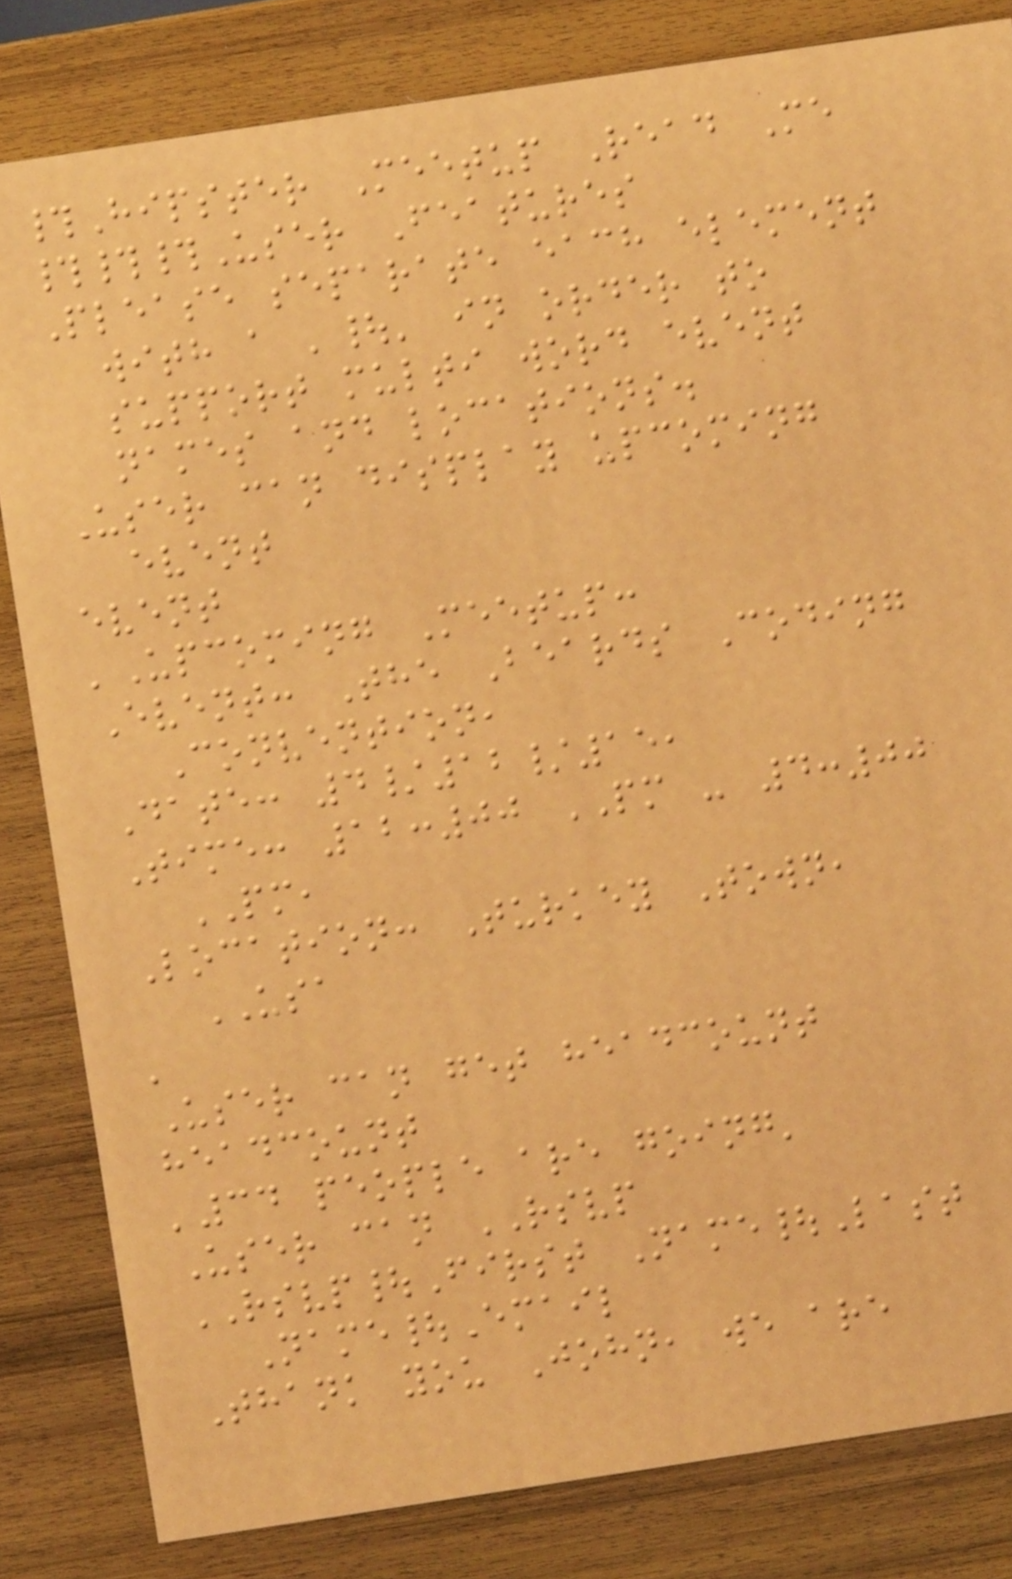#Hipster Meetup Read Me
###User Features
Please separate each element
with a '|' in order to
support multi word event
names and locations.
User can display upcoming
event
event
'Upcoming Meetup:
Event: The Beards Coding
Convention,
Date: 4/12/15,
Time: 12:00 PM - 4:00
PM,
Location: Turkey Town,
USA
'
User can get headcount
headcount
'34 people are going'
User can RSVP
RSVP|First Name|Last
Name|Email
Thank you John, we are
